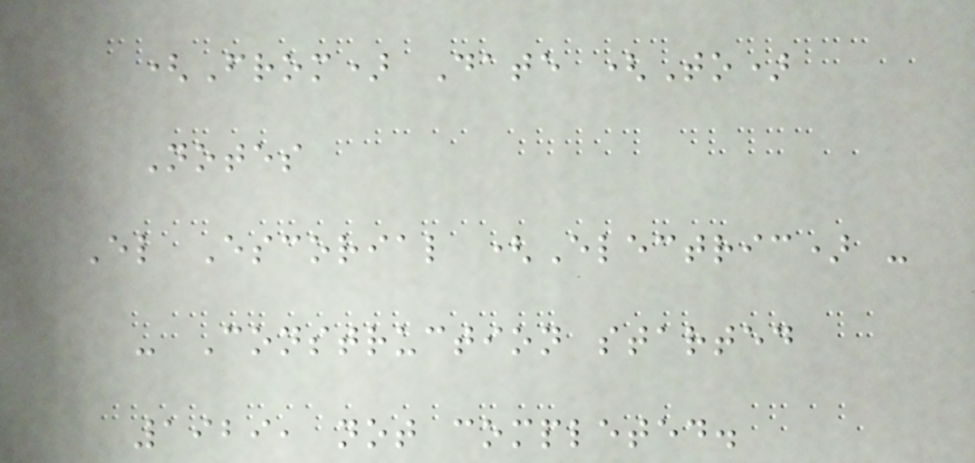(From) Date (To)
Notes
El Escorial (Electric) -
- Construction started
1929, not completed.
